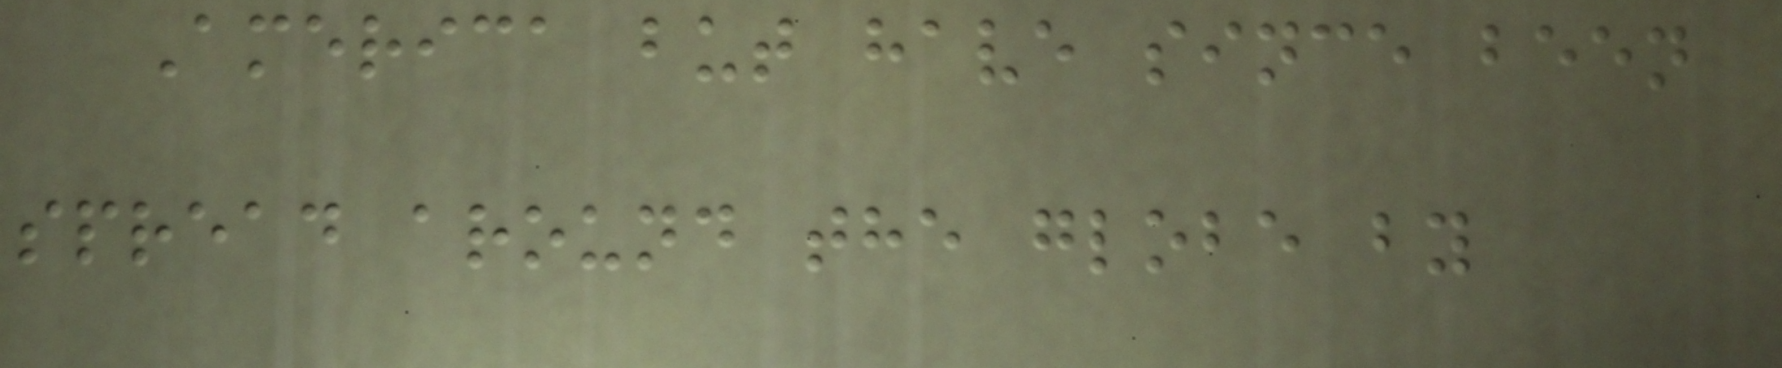America but have since been
spread around the globe by
